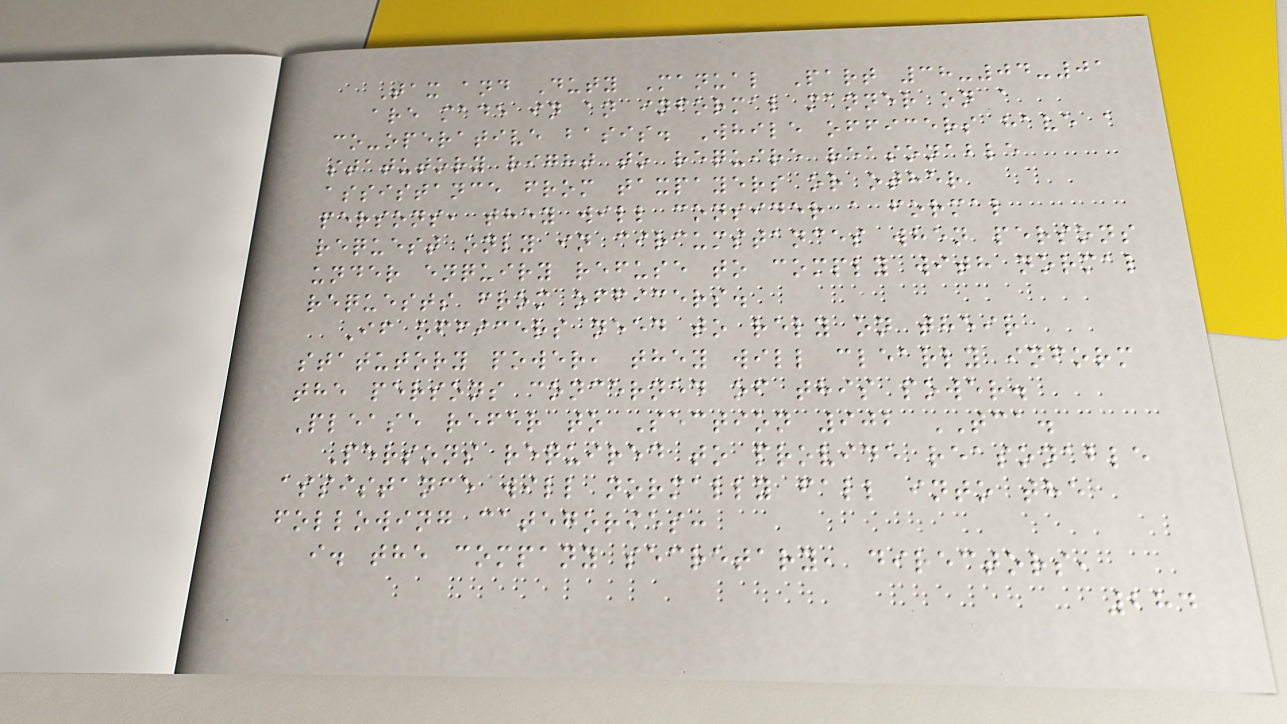Tax and Duty Manual Part 38-04-01
are made in an informal manner on a
co-operative basis. While officers have a
statutory right to require reasonable
assistance from taxpayers or other
persons, they will consider a formal
request only in circumstances when persons
under enquiry refuse to comply with normal
requests from officers.
If officers need to rely on their
statutory power, they will clearly inform
the persons concerned of this power.
Please refer to Section 902 TCA.
Persons required to provide reasonable
assistance will normally fall into the
following categories:
i. the company secretary, directors,
284
